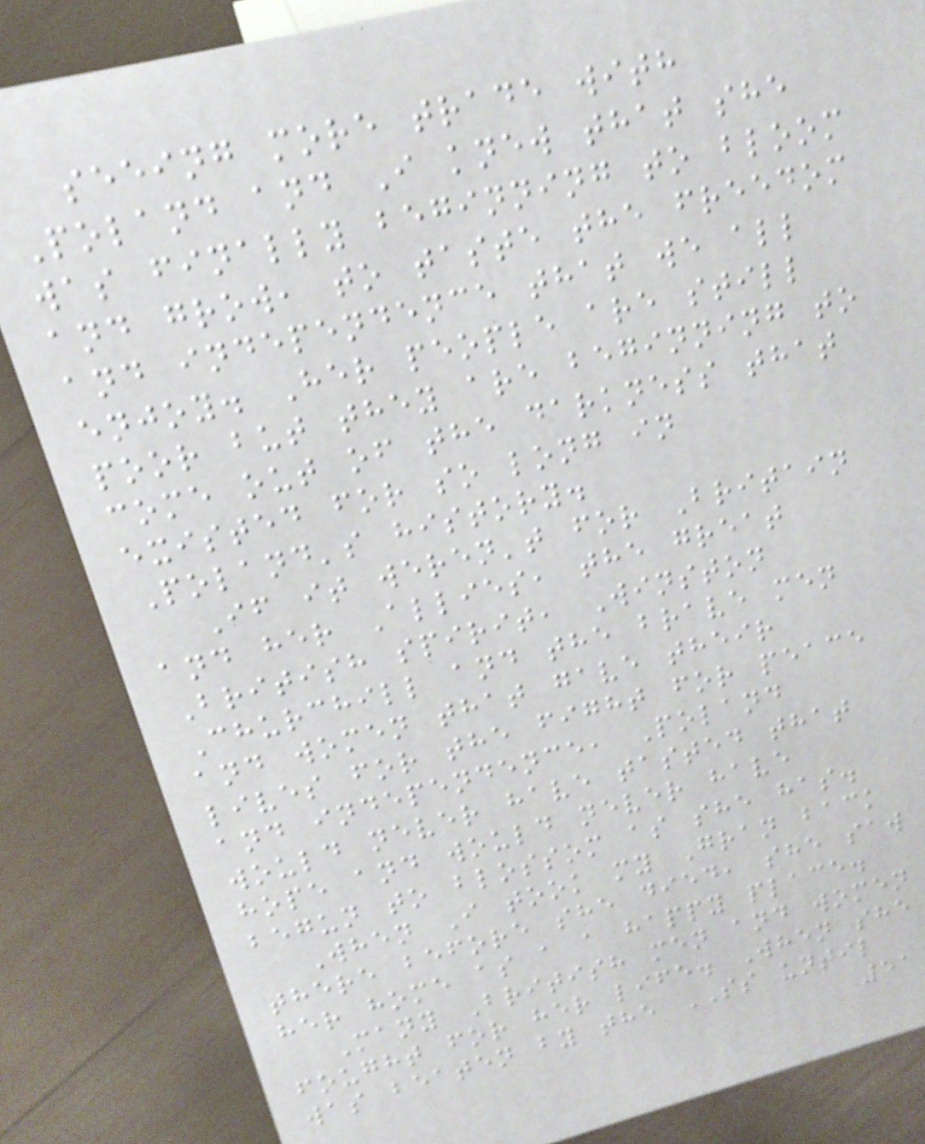seeing more trade with
Poland and I knew that she
was finally beginning to bloom
and grow, to taste the freedom
and independence that we all
enjoy. Her people are still
poor but they are beginning to
come out of the darkness that
existed for so long in
Poland's history.
If it weren't for Britain
and her Allies, the great
British spirit, Winston
Churchill and the brave men
and women that gave their
lives for the fight for peace
and independence, Poland
would never have tasted that
hope and would never have
begun to blossom as she has.
When I took my Gran back
there before she died, she saw
her home as a a happy place.
Many British men and women
fought for her life. When she
was beaten by the SS until
51
